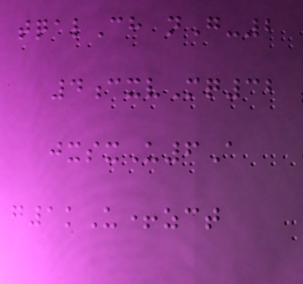tqalCh nG-2
4cxvMq32
jxsxU6A
g1kU+zct
